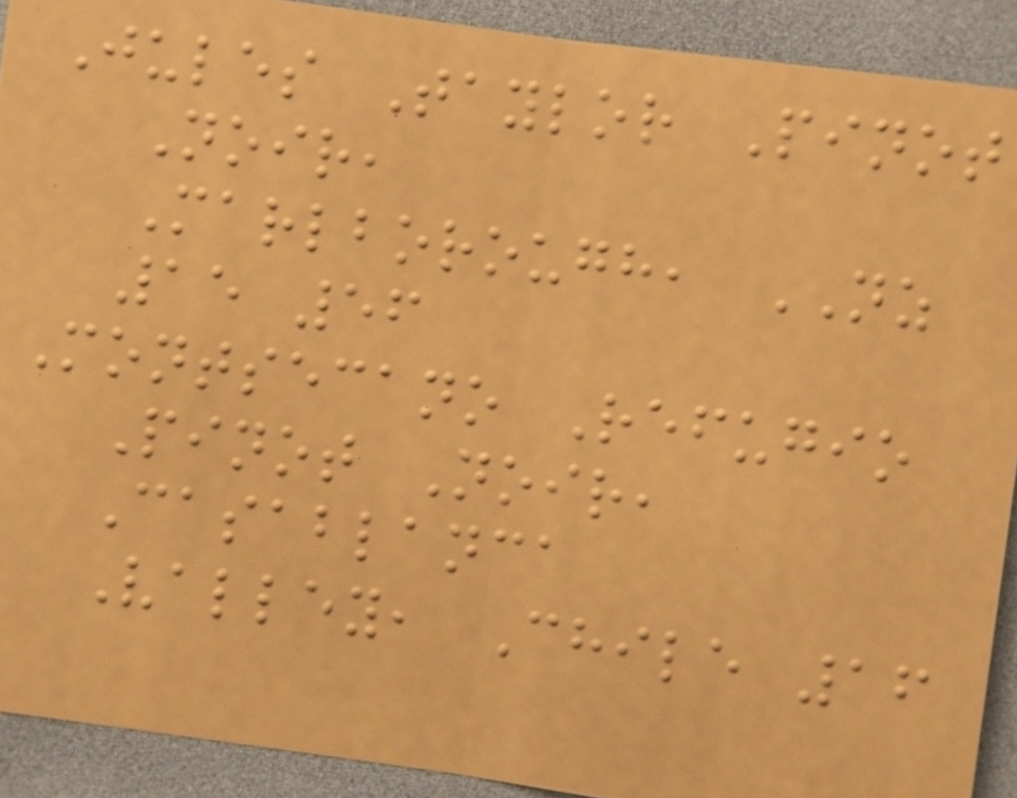Jules Taylor Pinot
Noir,
Marlborough, NZ
15 56
Montsecano Refugio
Pinot Noir,
Casablanca
Valley, Chile 16
